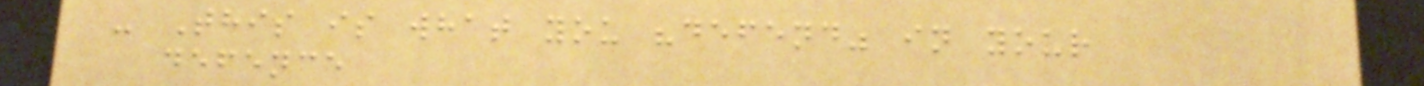- This is what you "defend" in your
defence
